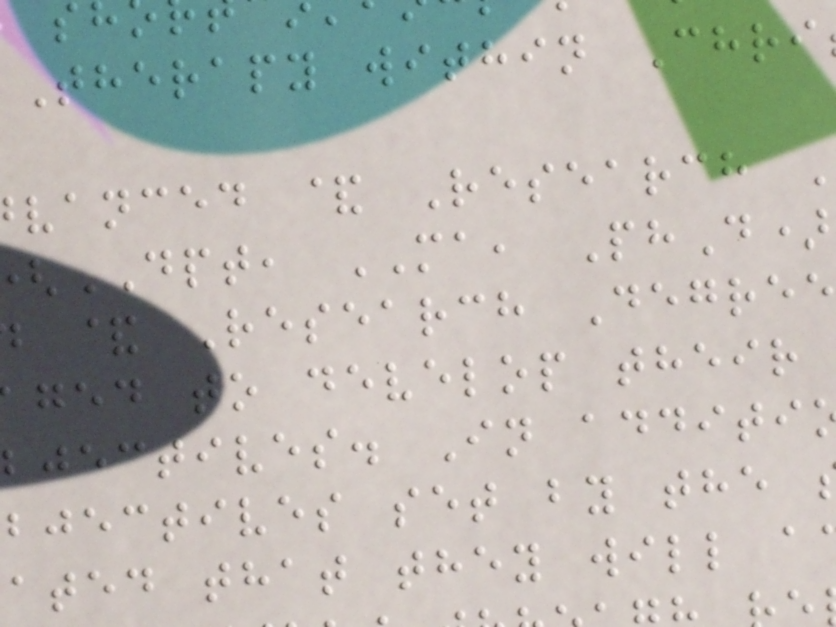Therapy within Chri
vanced & Research
DPT, MA, PhD)
& Research Degree
ged to develop their
bjectives. In additi
bjectives set by the
ated that they will a
